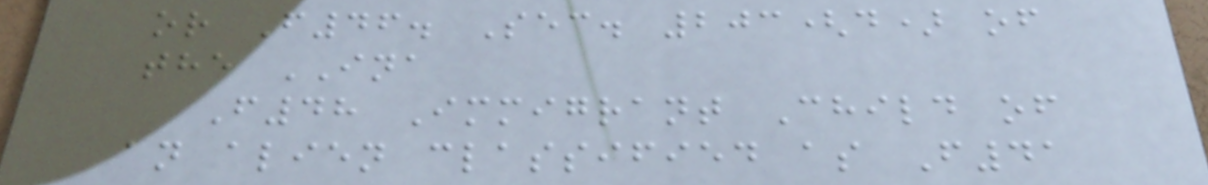or F46. Sec. 203(d) of
the INA
F48 Immigrant Child of
an alien classified as F41
